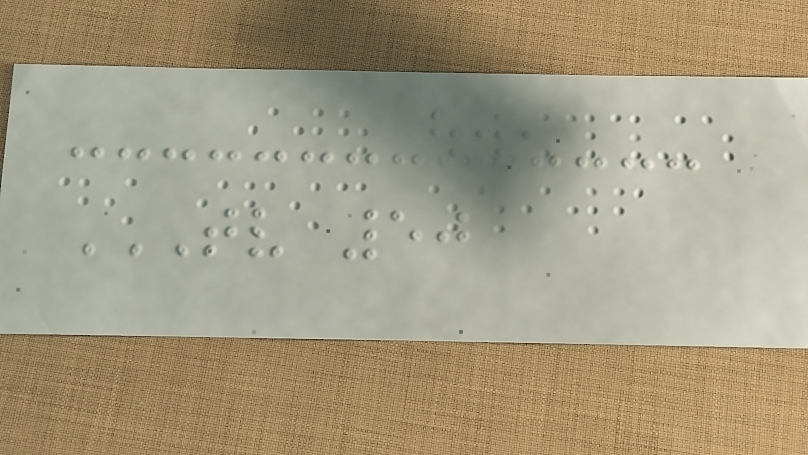TV 50
